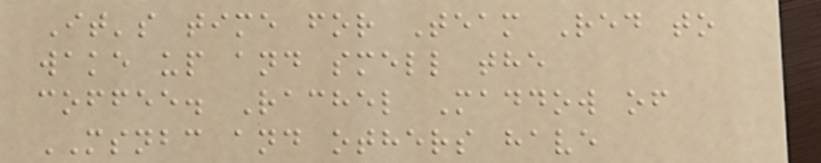It's time for Team Red to
wake up and smell the
coffee. Rachel Maddow of
MSNBC and others have
